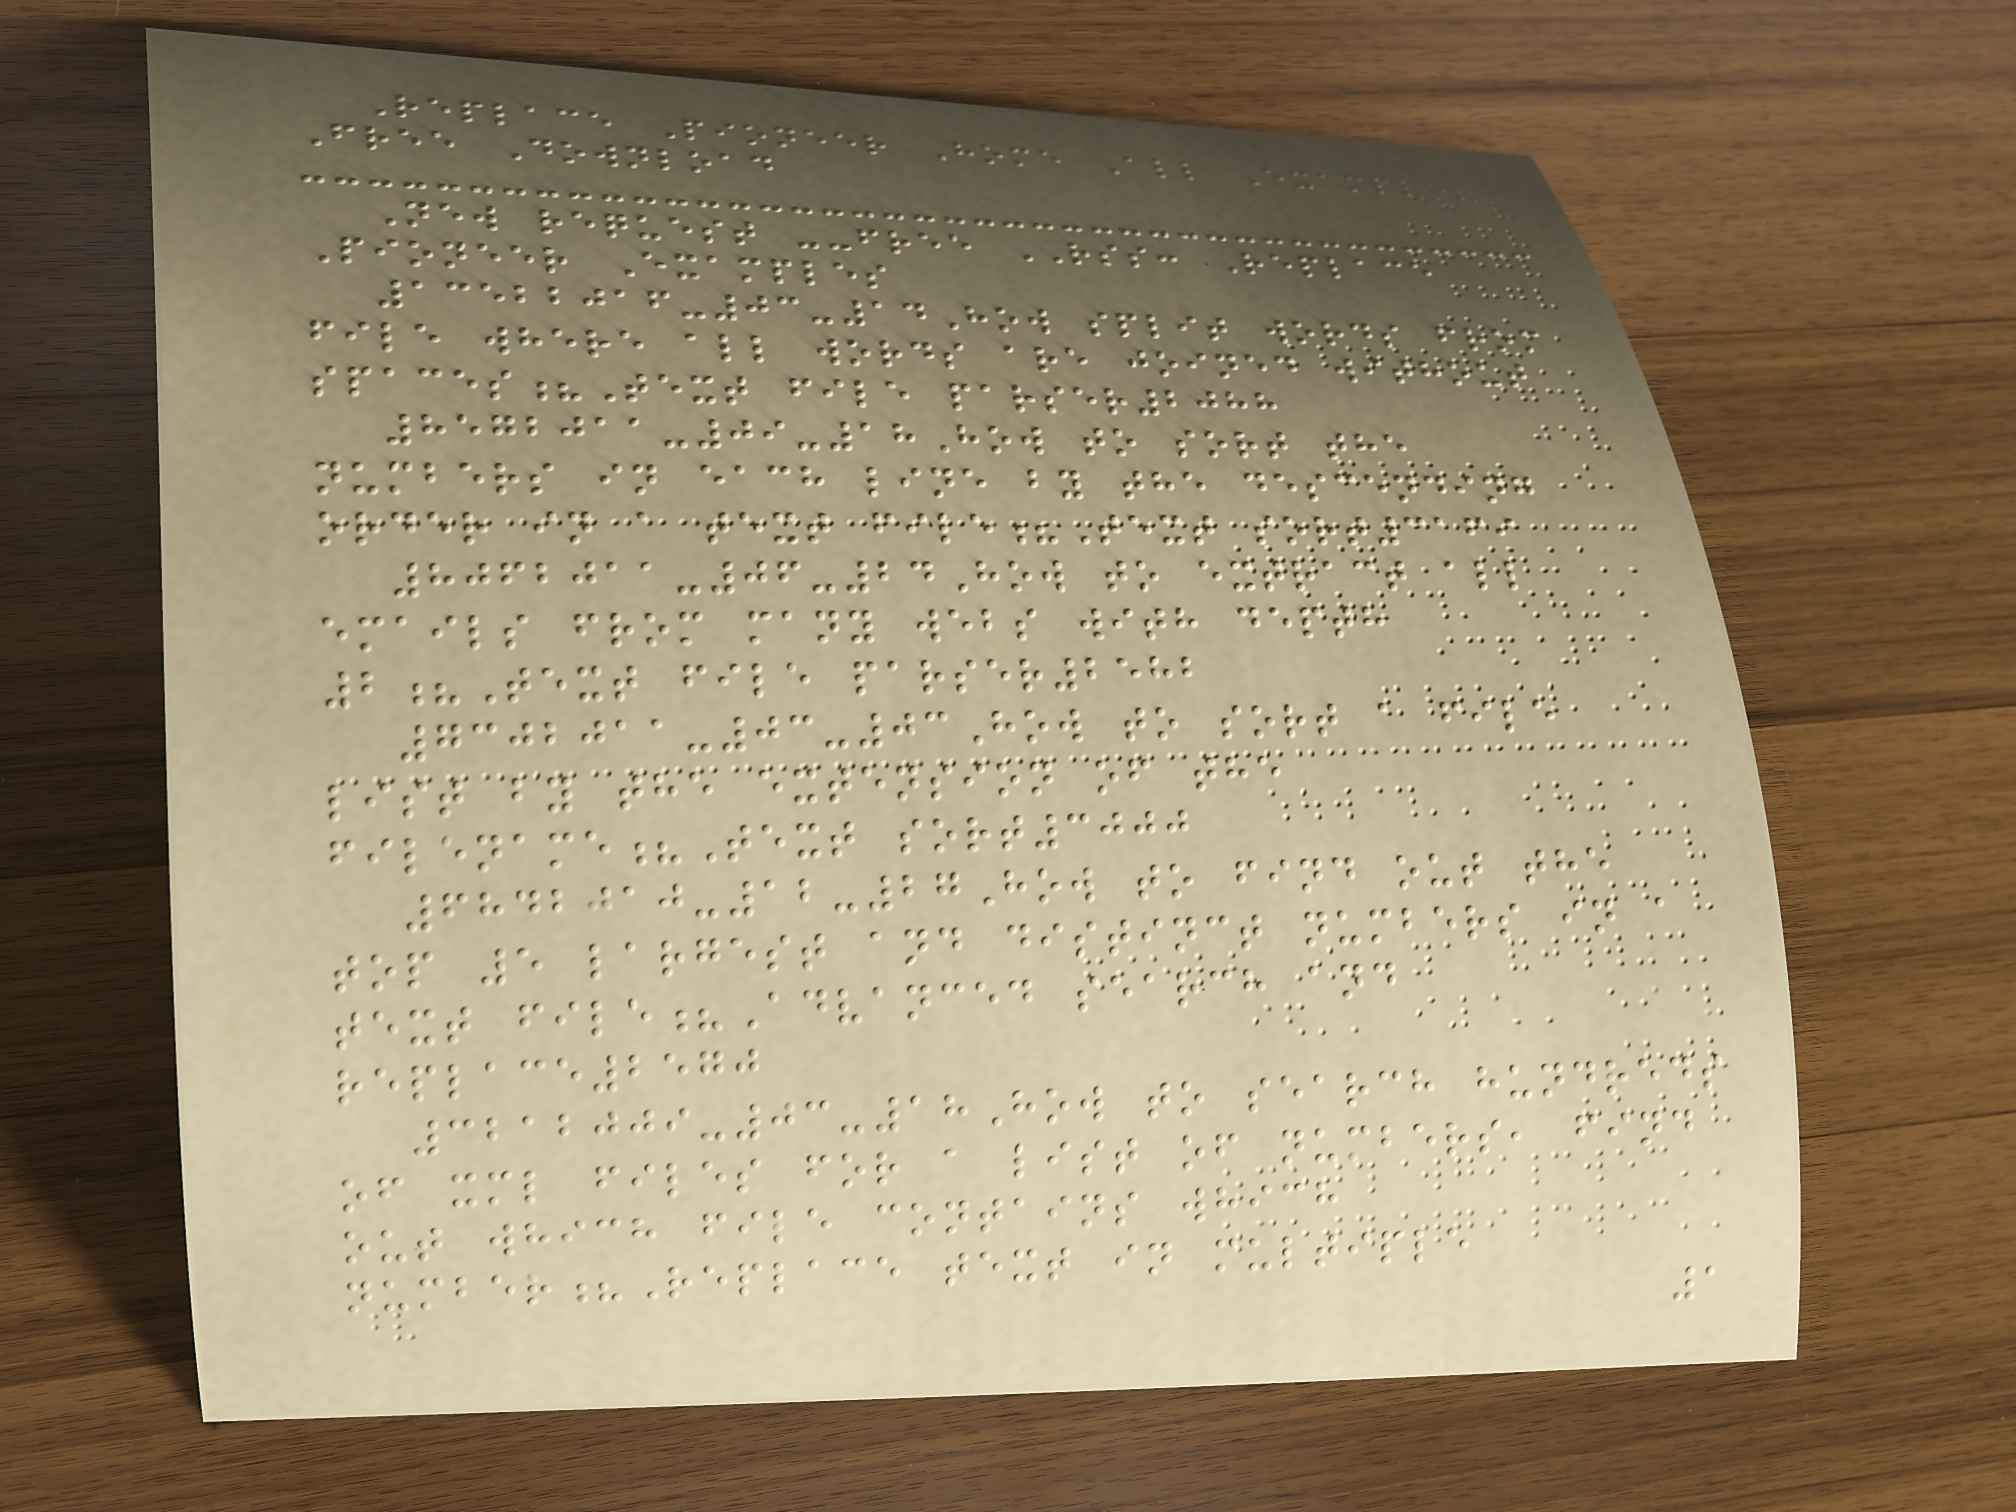Replace Pioneer Home All Examples
Free Download
New request --free RSS: Replace
Pioneer Examples
13522016-03-14How split words from
file where all words are joined without
spaces?Text file parser2088
8572011-09-18How to sort the
numbers in each line by the descending
order in a text file?Text sort3169
8062011-06-24How to extract all
emails from many webs with depth
2?Text file parser2582
7302011-03-03How to sort a file
list by the extension of the
filename?Text sort3000
6842010-12-27How to find out the
top 5 largest and distinct numbers in a
text file?Advanced search and
replace2570
3212009-03-18How to search hundreds
of xml files for a list of numbers, find
out which file contains which
number?Replace text in multiple
1
